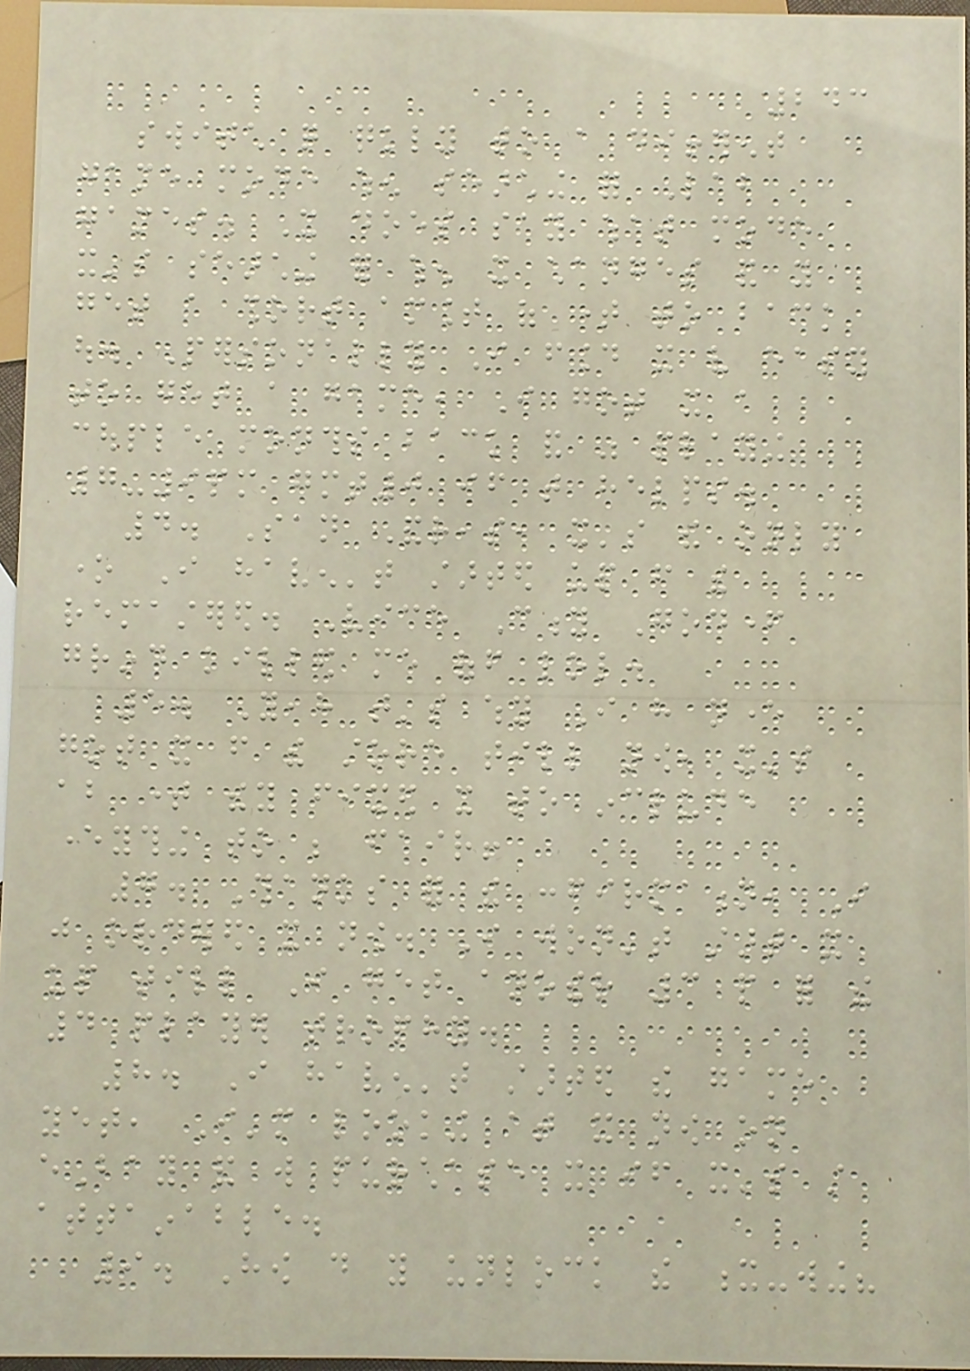243
switch quite quickly to a different
game mode when searching for Lab
games. It does say what mode
it's searching for when it changes and you
get a short amount of time to back
out. Personally I found it very easy
to get a game, I got it a
couple months back and was playing
7-9pm gmt0 if that helps.
4. San Andreas, it's the only
one I haven't started up from the
remastered. Vice City Godfather
grind killed me off lol.
5. Yeah that's why I have never
got it from the store till now, it's
about time they fixed it to include
everything to be fair!
7. Thanks for the confirmation, I
just ordered it now. I won't start it
up till I get another 3 people for the
4 player trophy.
8. I haven't started the game
yet, I'm looking at it now on
eBay and will purchase it if it's still
attainable.
9. How do you unlock the x-wing?
